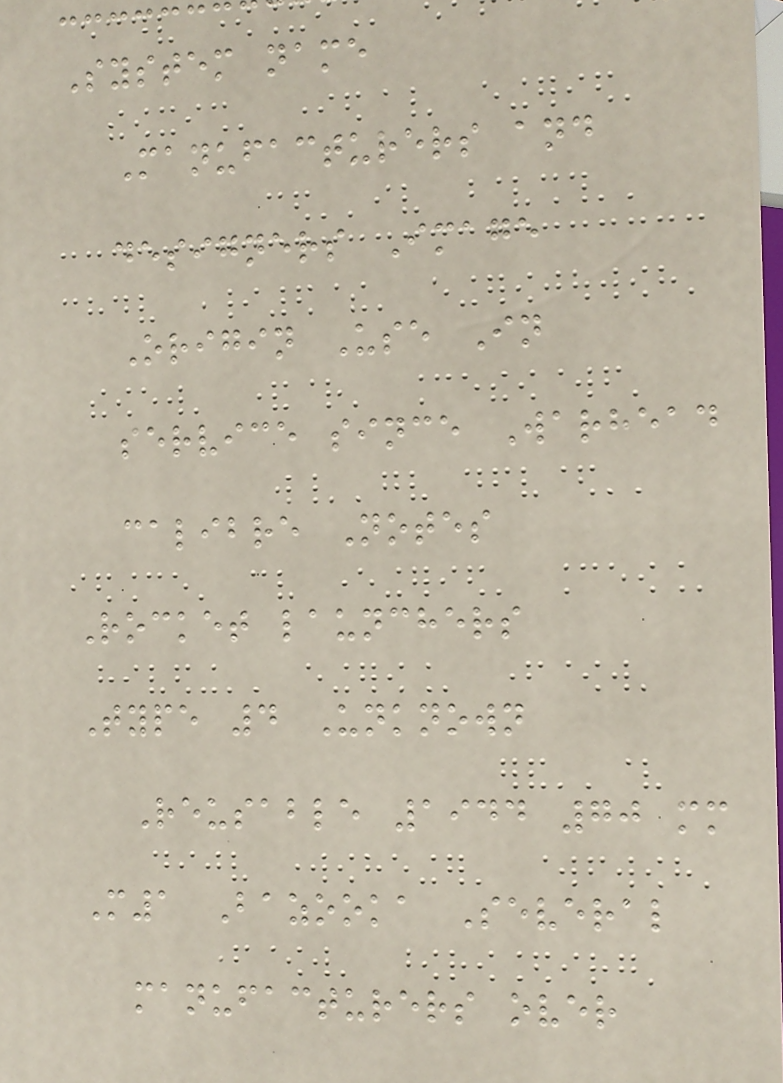System name
Manufacturers and
designers Image
Origin Use In
service since Warhead
calibre Notes
Rocket launchers
Type 4 Unknown
Reusable 1944 70 mm
M1 Bazooka Several
manufacturers over
